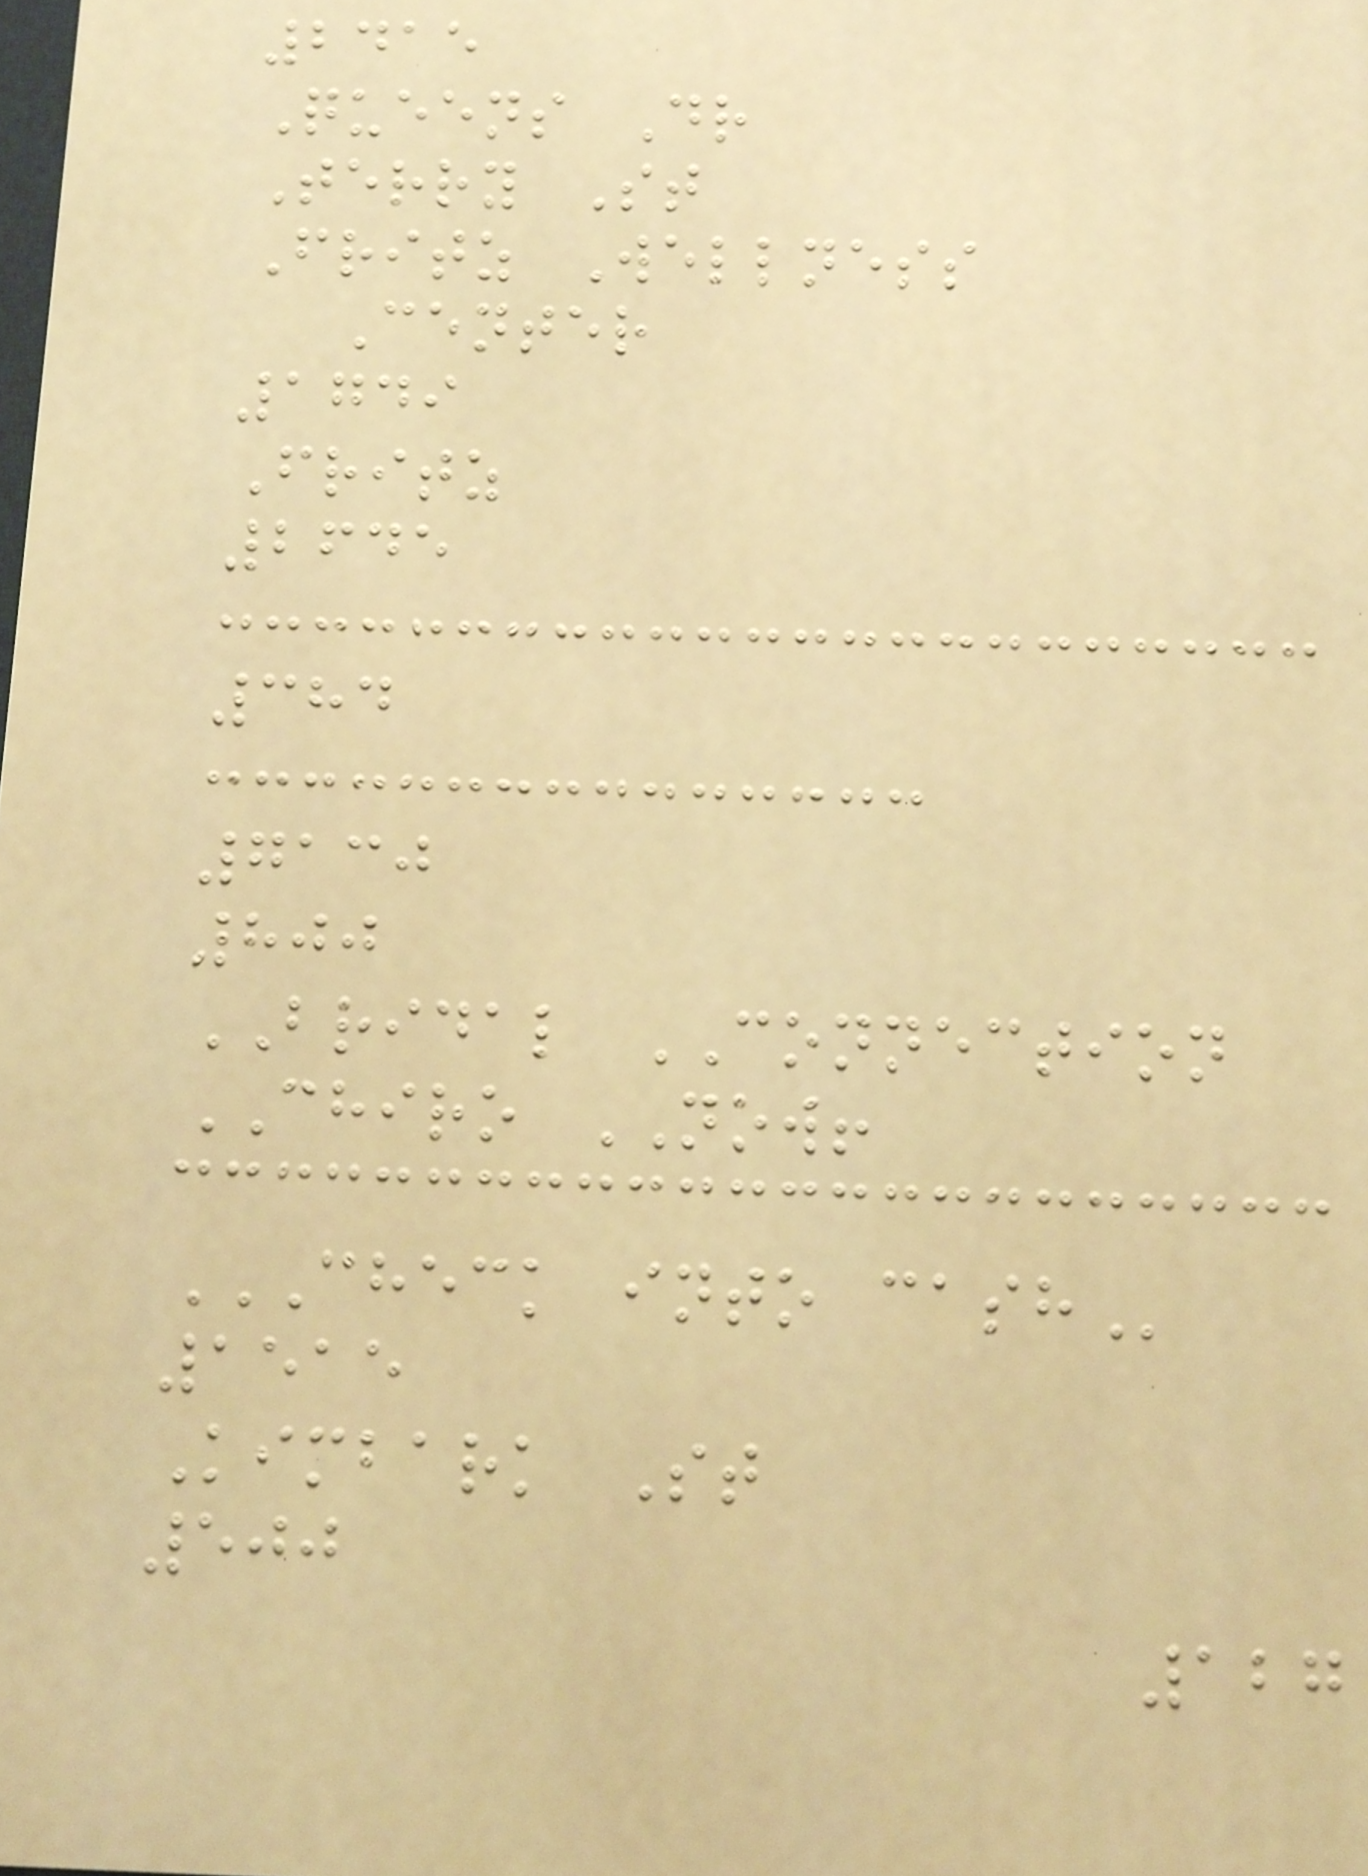2415
Queens Dr
Terry St
Fritz Wellness
Center
1749
Fritz
2645
384
7130
800
BRIDAL CONNECTION
CHIRO NOW!
CHECK INTO CASH
1515
Kimbark St
500
127
